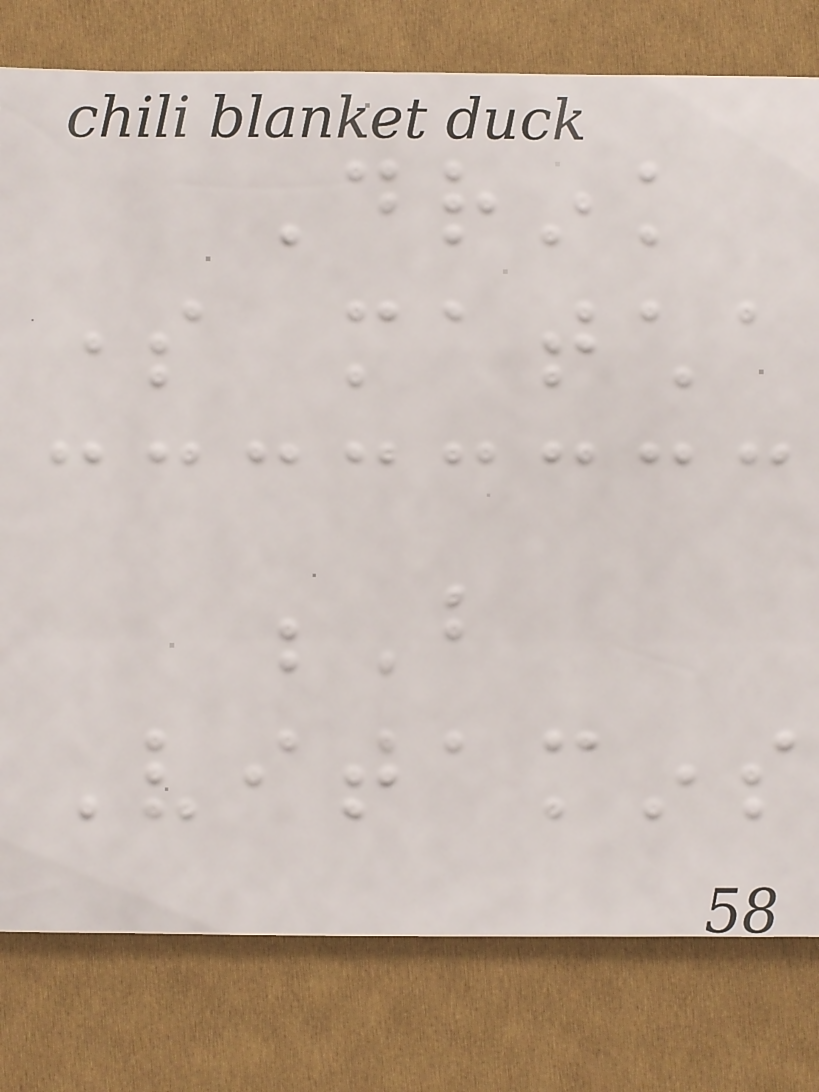Drink
some matcha
B
Vitamins
